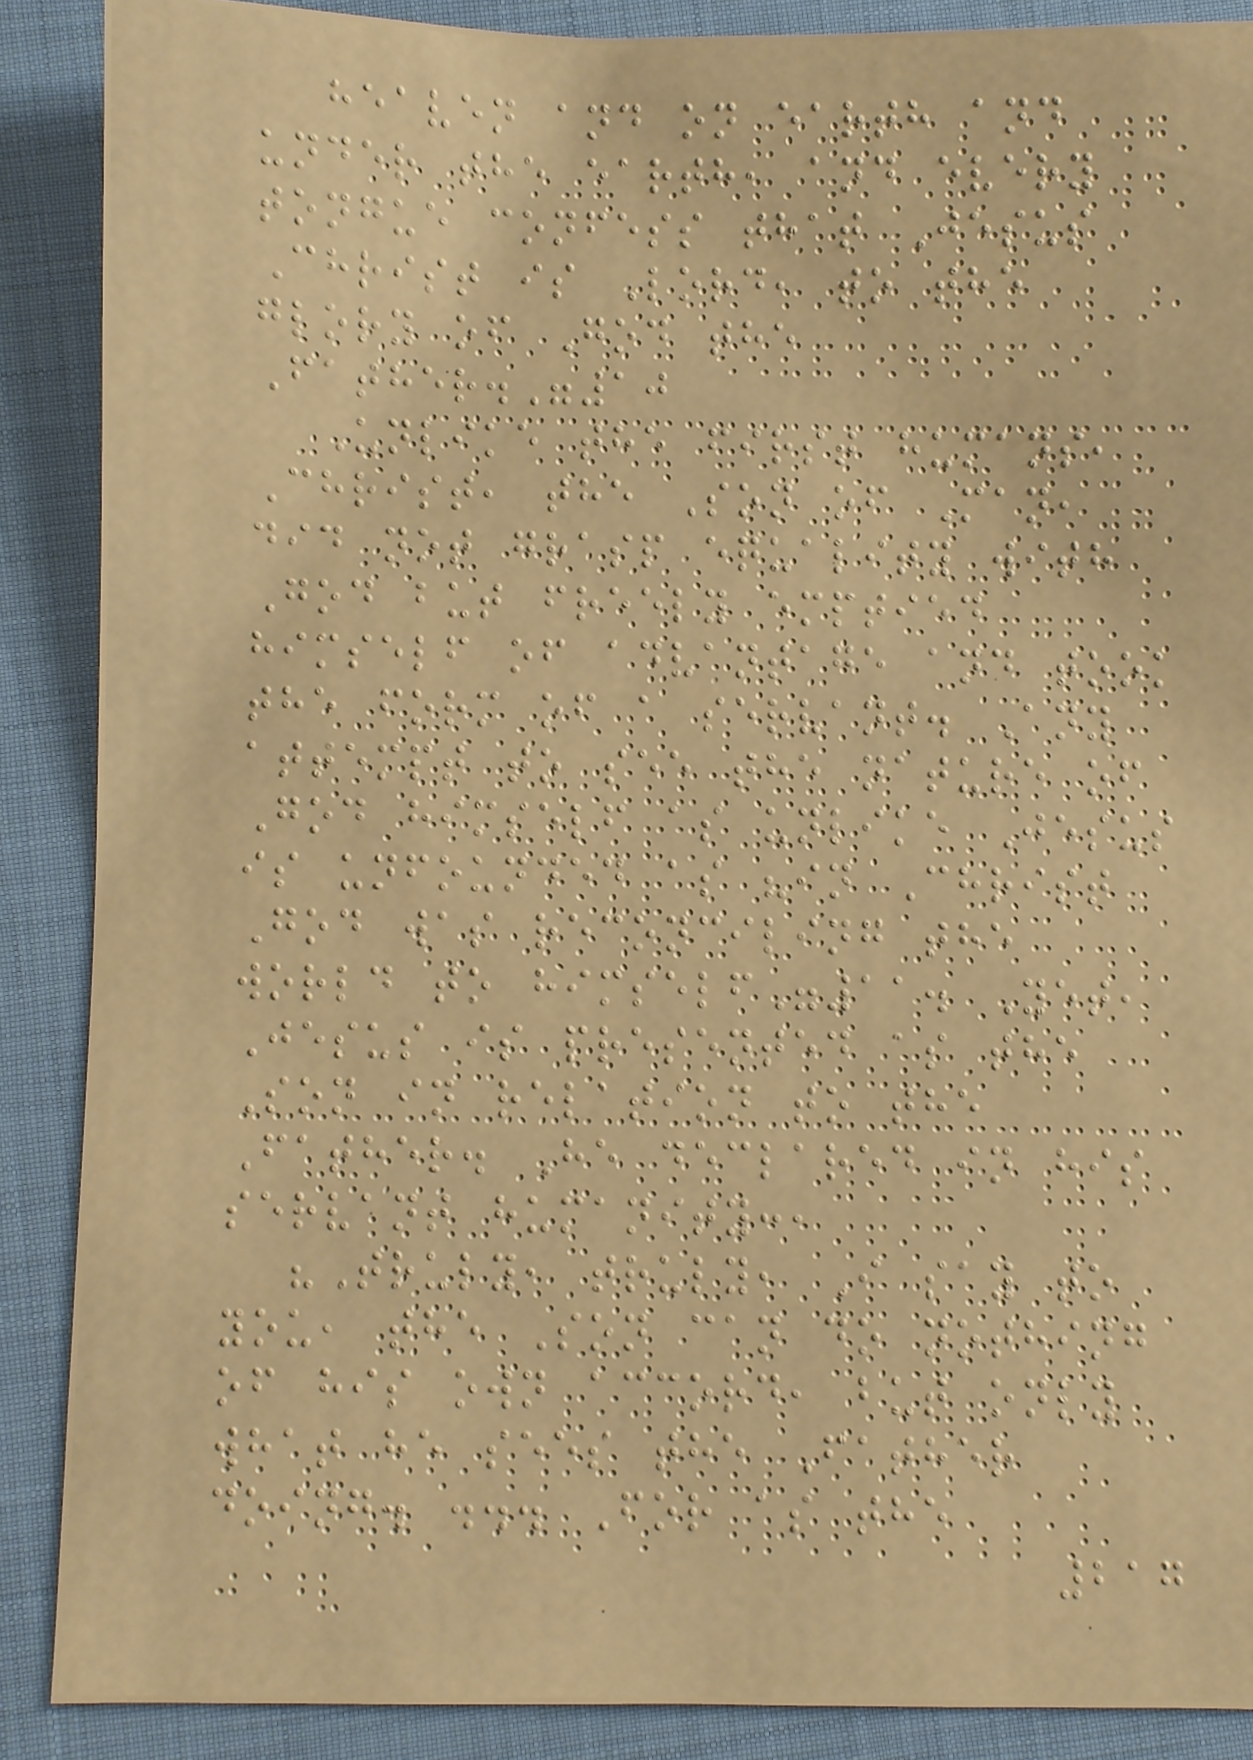heaven and on earth and
under the earth, and every
tongue confess that Jesus
Christ is Lord, to the
glory of God the
Father."10
Unlike the first humans,
Christ, the Son of Man,
did not grasp equality with
God but freely emptied
himself of advantage and took
the form of a servant. Any
attempt to see the nature of
God himself as unlike Jesus
is unfounded as "in Christ
God was reconciling the
world to himself"11. Yet,
Jesus is presented as the
Son in relation to the
Father. He declared in his
servant humanity:,
"Truly, truly, I say to
you, the Son can do nothing
of his own accord, but only
what he sees the Father
doing. ... For as the
217
